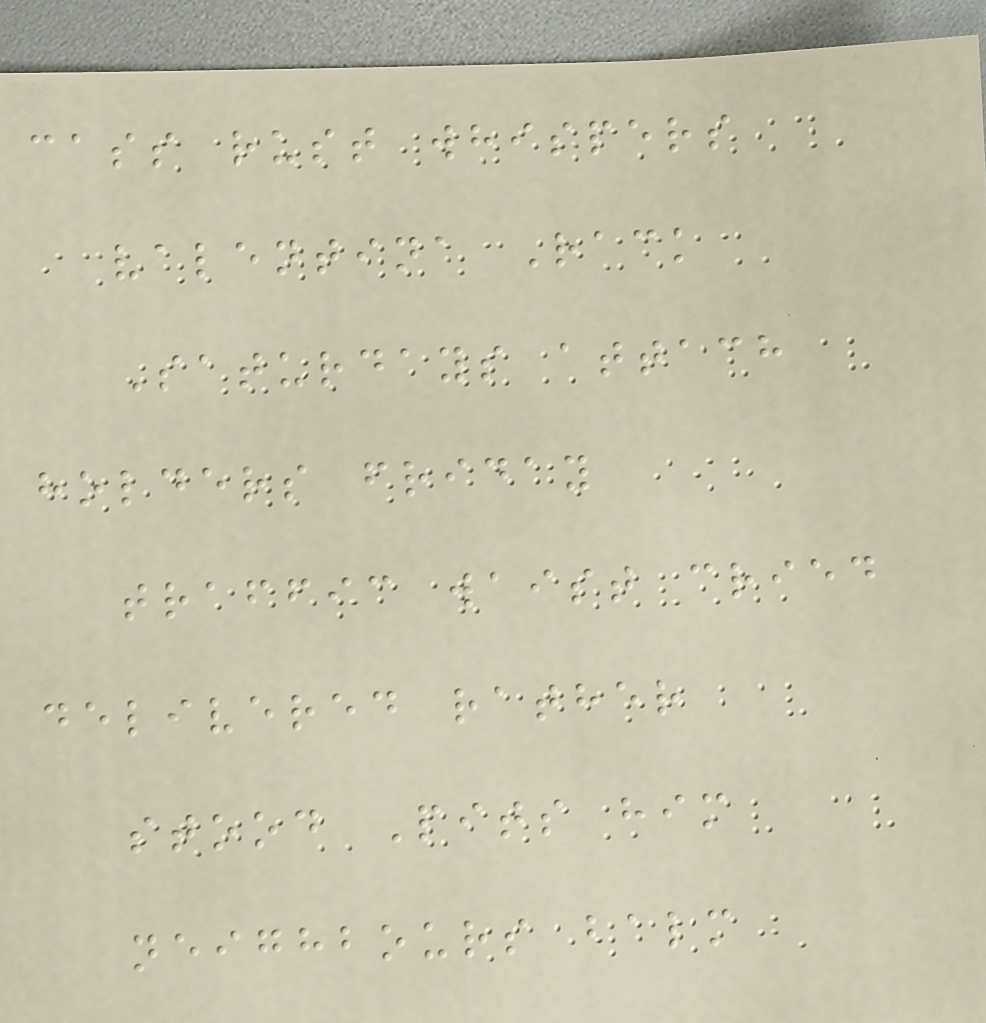cass rust whispers
valentina Rack
Saturdays attach
holders friday
traffic waist cried
delivered rather
stood Pits him
neighbours balm
